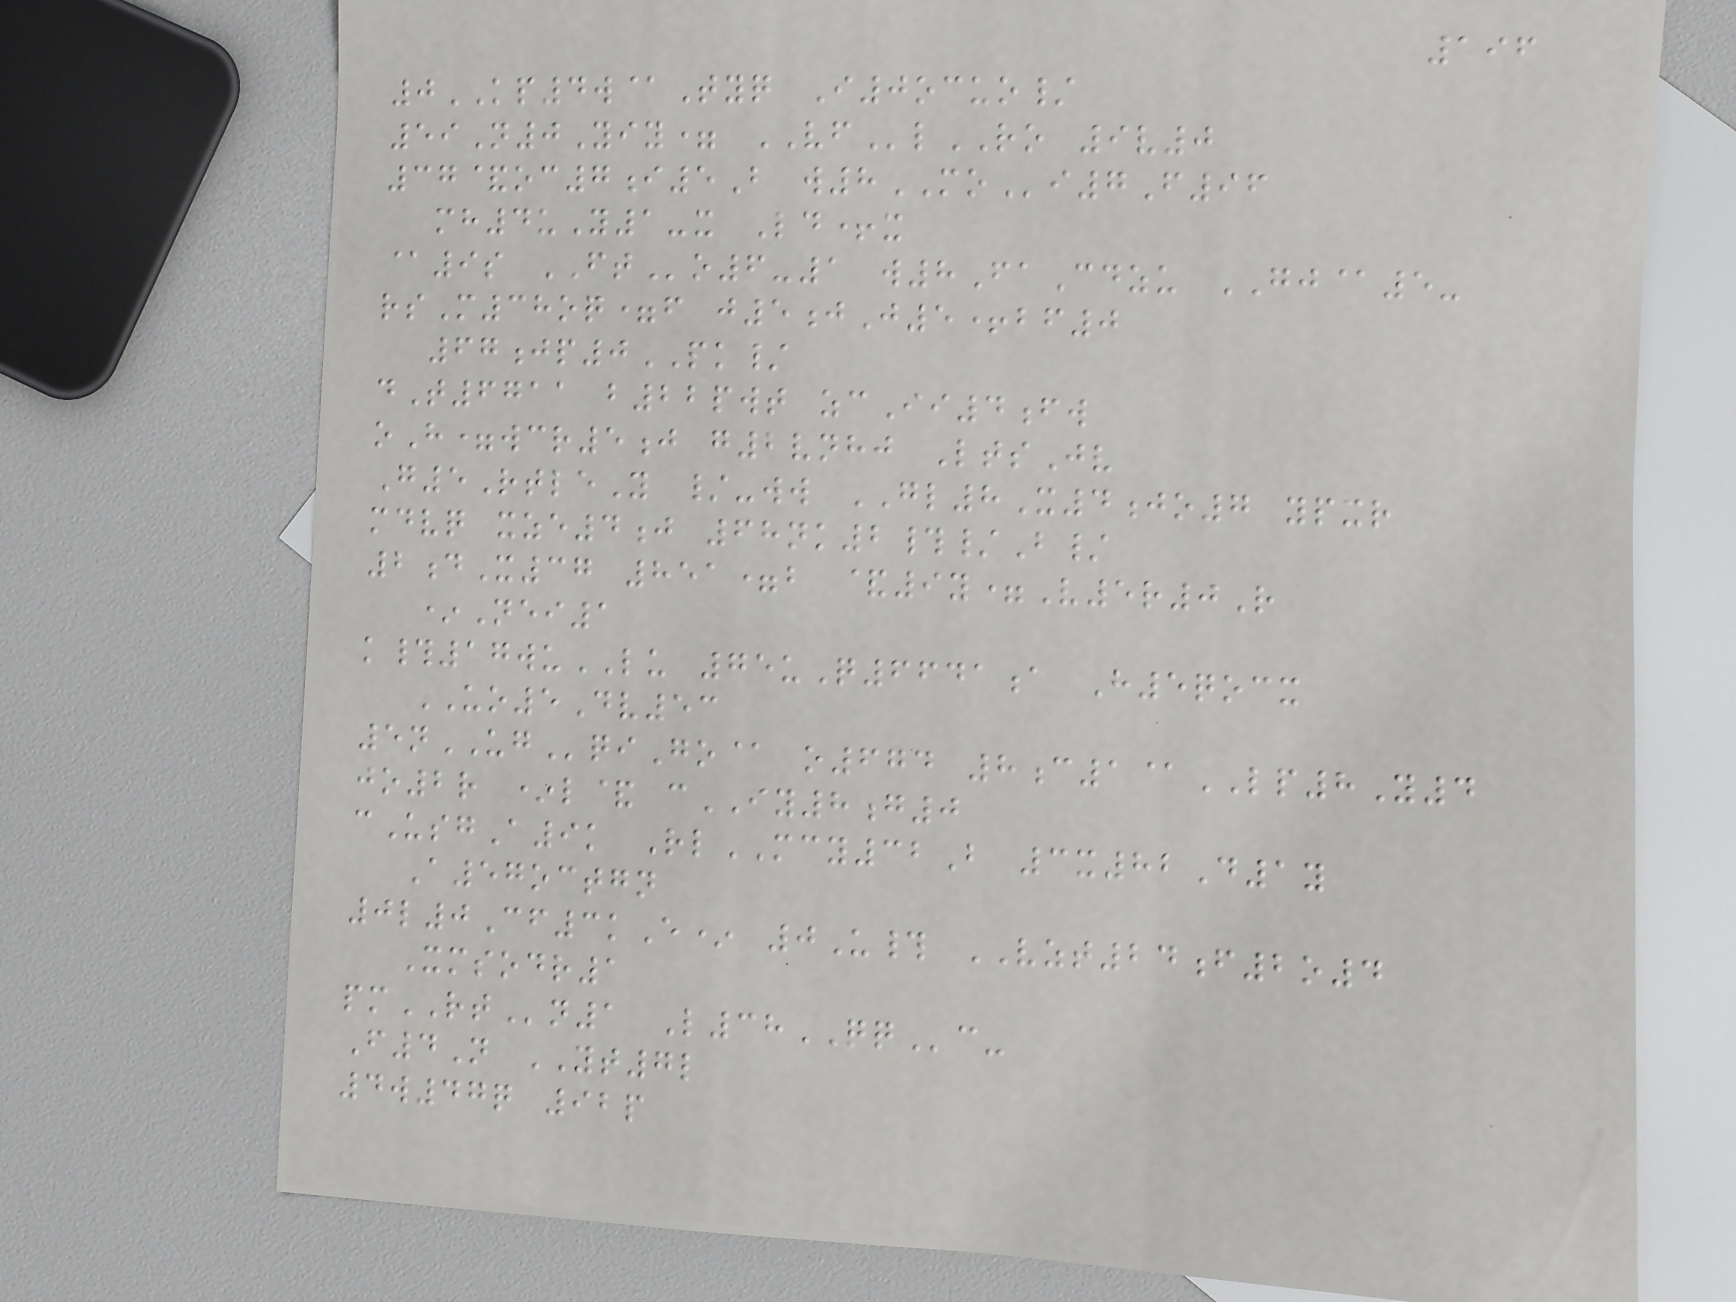196
0KP4w@Tyq I0ocuo/
59N0Yiy= VFlRO 9v0
37&oc7i5B w8MOi7F96
mh4uY1-x Ld+x
@9s FTo6-1 w8FaCdzu GJ@5-
rsM38oq=f j5jJ5+bf0
67jp0PK/
dT6711 b22pwt zcIi4fw
oH=wcr5j g2vnhj LtsJv
G5RtleY /-ww GL8X4jo7 ypxr
mdvq xze4j 68nk2#/B/
2dX37 851=b &9y=V5r0R
*Nei1
k#17wuLU 75uQ6641a H5qocx
UO5Dv53
5nUGqiGo@ o674 8c1@LP8Y4
jo2r *l& cIY8g0
cUsgA9k RlMCY32B 3x82D1y
A57octgn
0l0Cf3kE* 0U# VZT24f2o4
Xmsodr1
pmRTn1 L38QQc-
F4N YT7l
4w47q 92p
